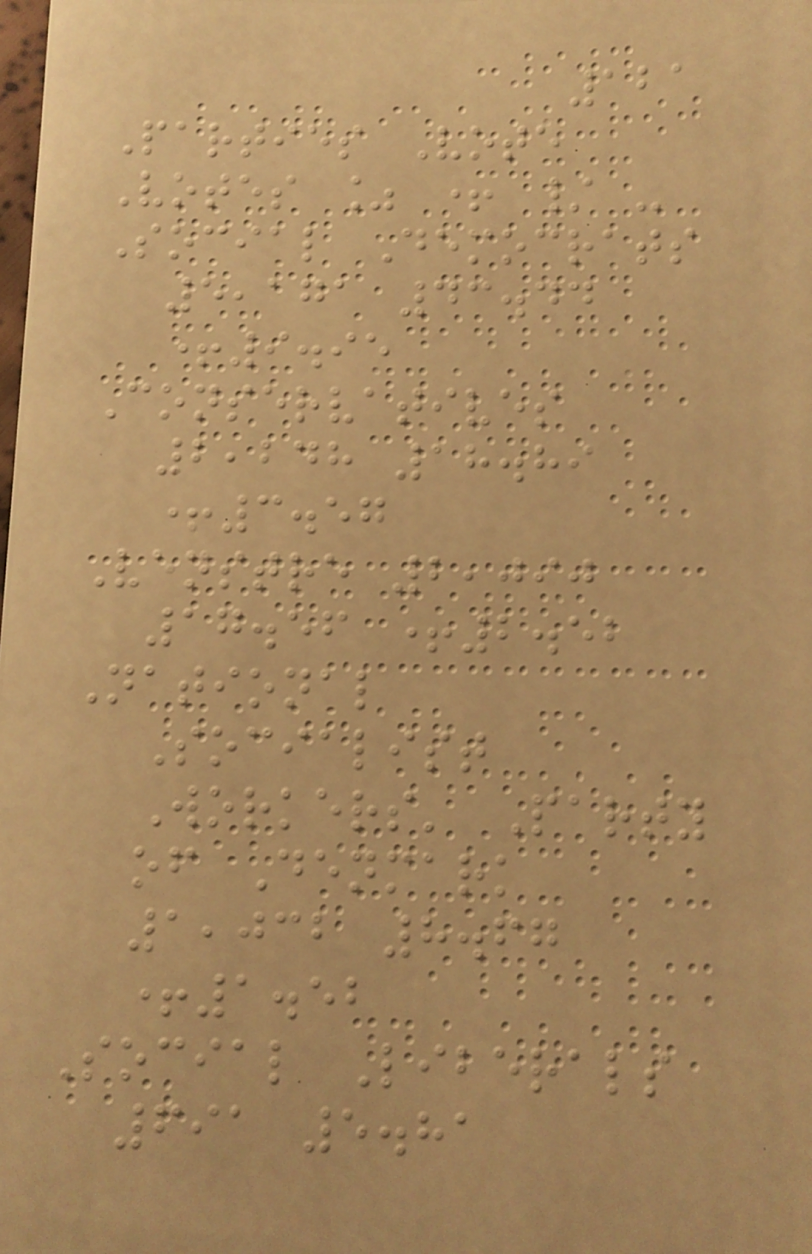121
Parties Vote
Votes % + / -
Social Democrats
5,171 43.44
+9.95
Conservatives
2,248 18.89
+3.57
Venstre 2,090
17.56 +2.52
National
Socialist
Workers' Party
of Denmark
1,032 8.67
+1.52
Social Liberals
691 5.81
